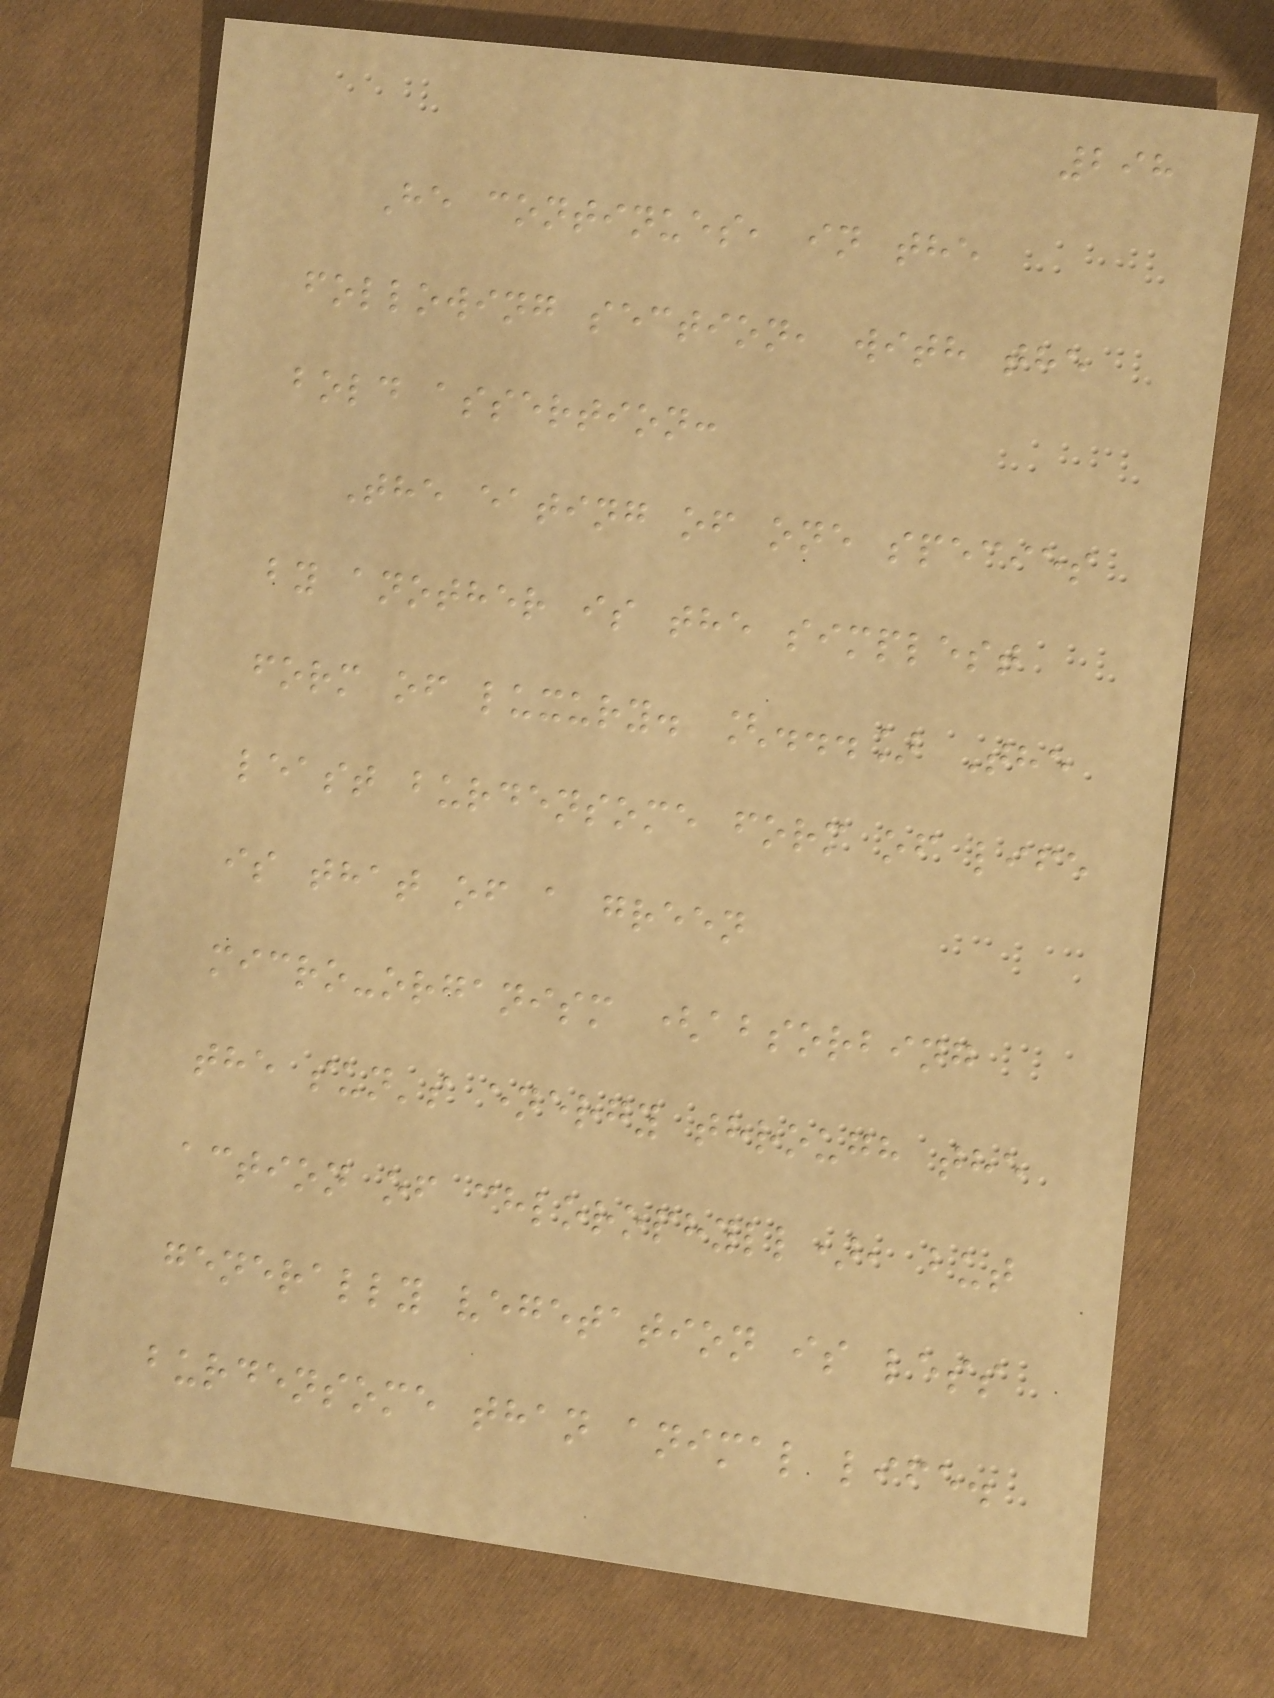298
He continues, in the
following section, with the
bold assertion:
The eating of one species
by another is the simplest
form of luxury. [...] The
least burdensome form of life
is that of a green
micro-organism (absorbing
the sun's energy through the
action of chlorophyll), but
generally vegetation is less
burdensome than animal life.
